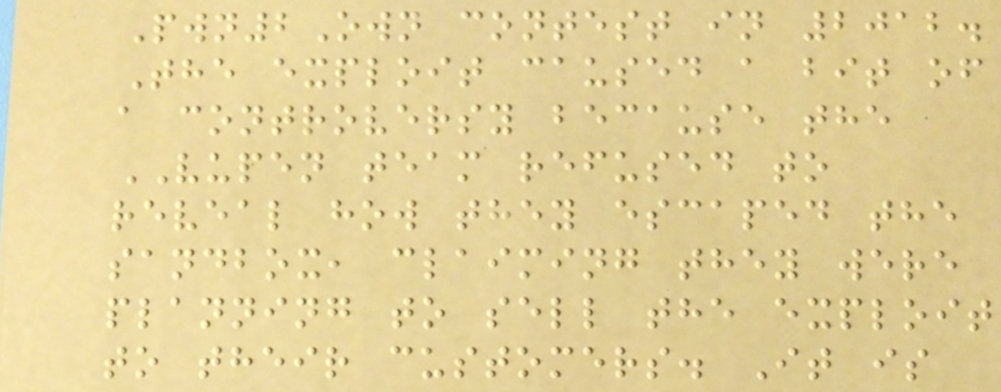Pwn2Own contest in 2012.
The exploit caused a bit of
a controversy because the
VUPEN team refused to
reveal how they escaped the
sandbox, claiming they were
planning to sell the exploit
to their customers. It is
